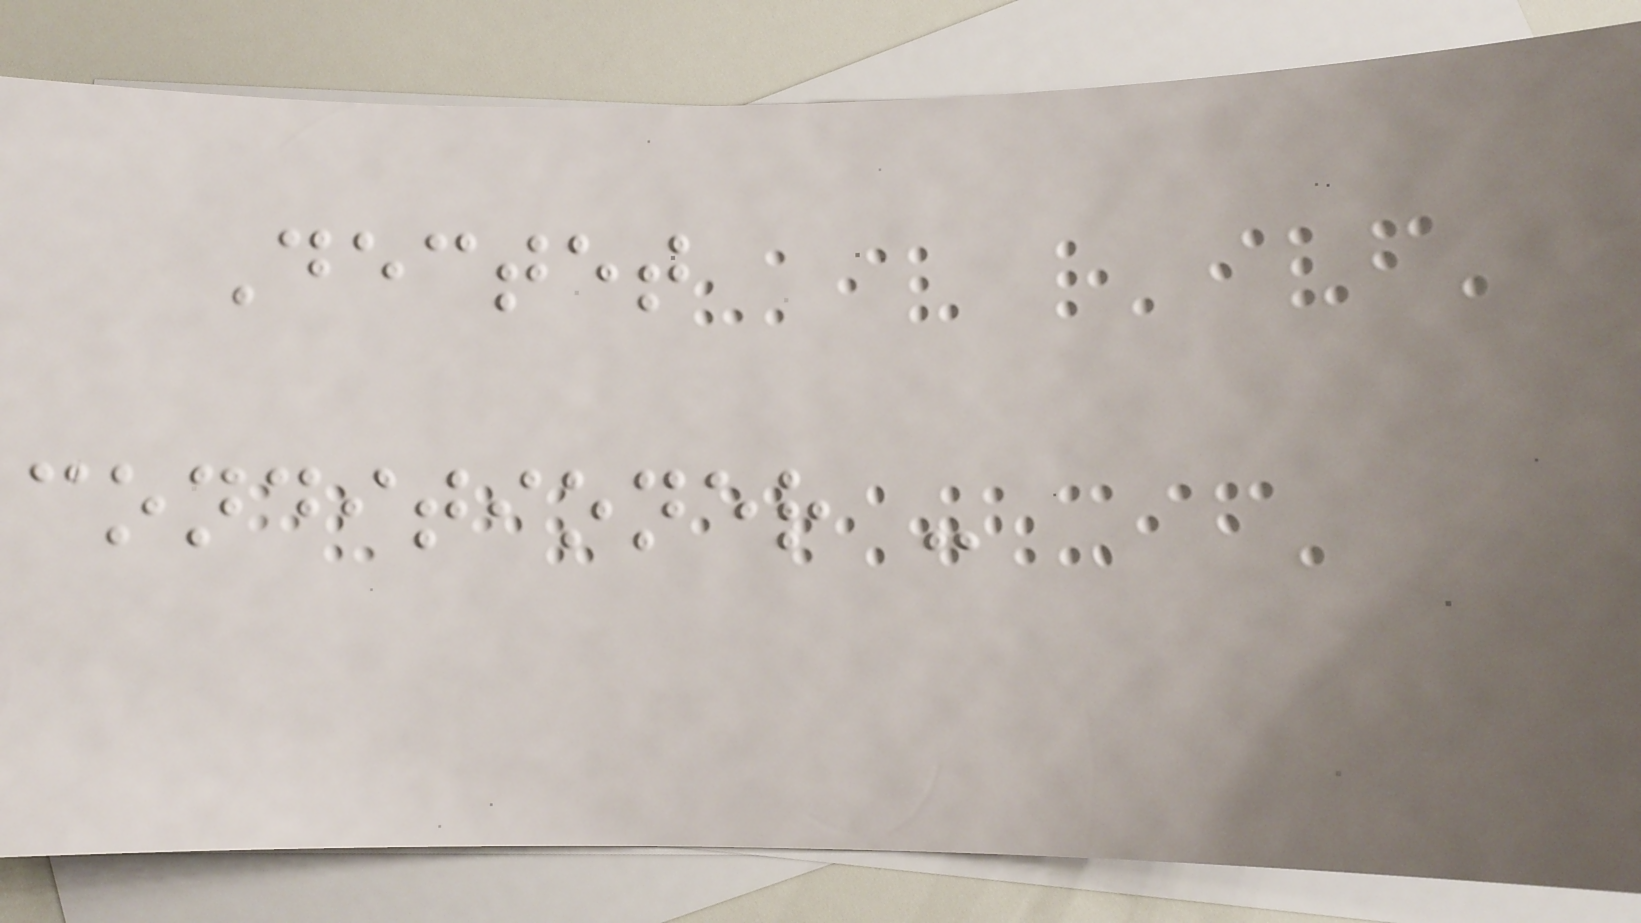Dectet
conditioner -
